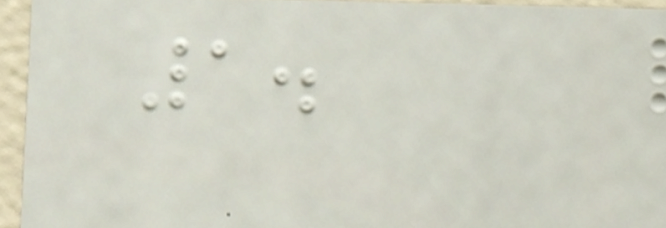1.
